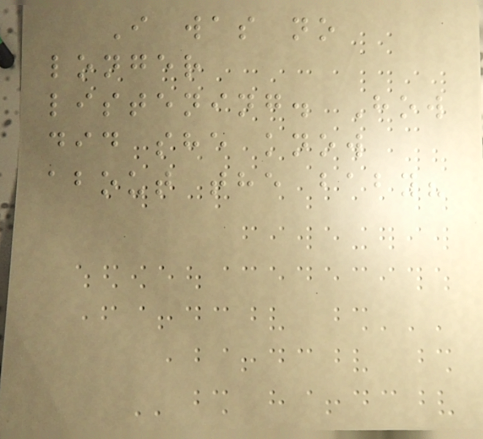I was no
longer
listening. How
did she know
about the baby?
